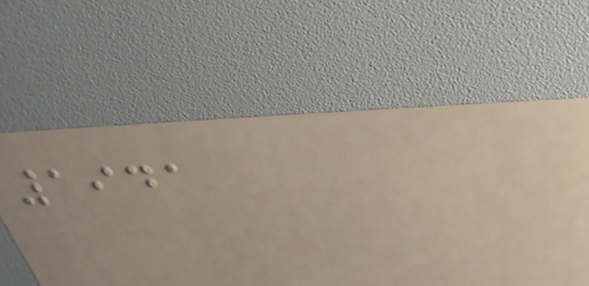1941
